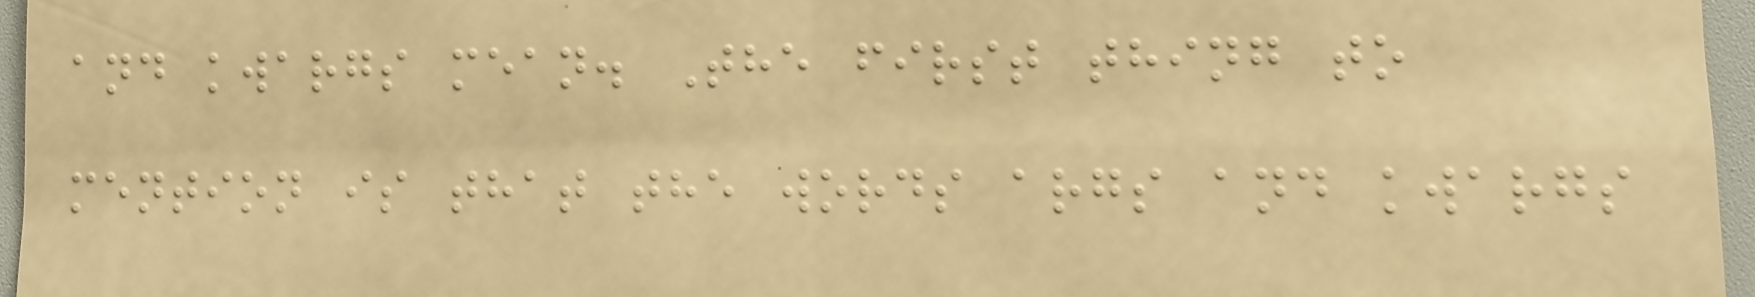and kwargs mean. The first thing to
mention is that the words args and kwargs
